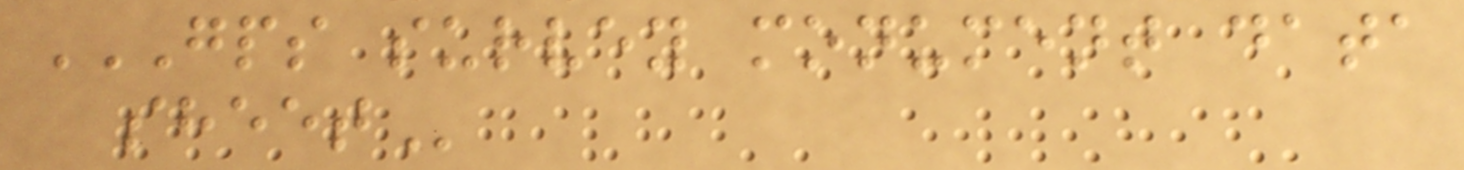GPS SURVEY MONUMENT DATA
SHEET
